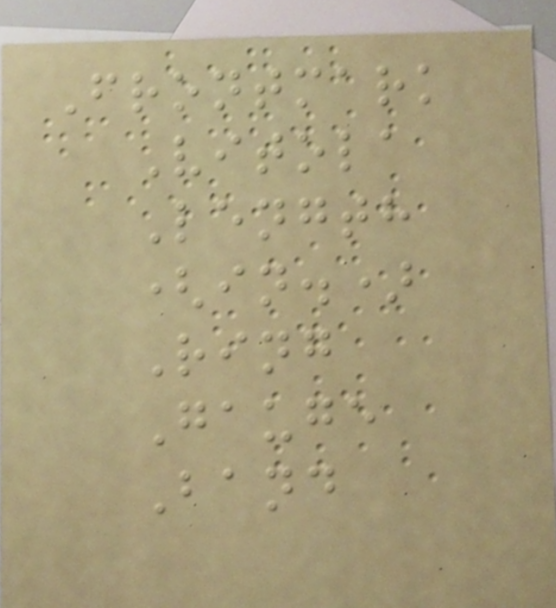Frontmark
Vitola
Length
(in.)
Ring
Gauge
Band
